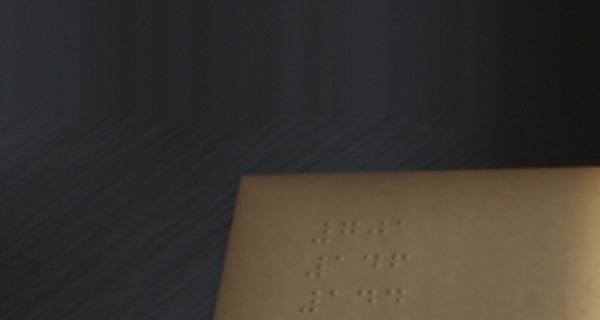701
146
144
